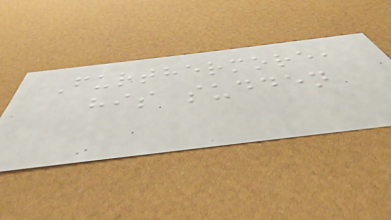Furthermore,
his sudden
